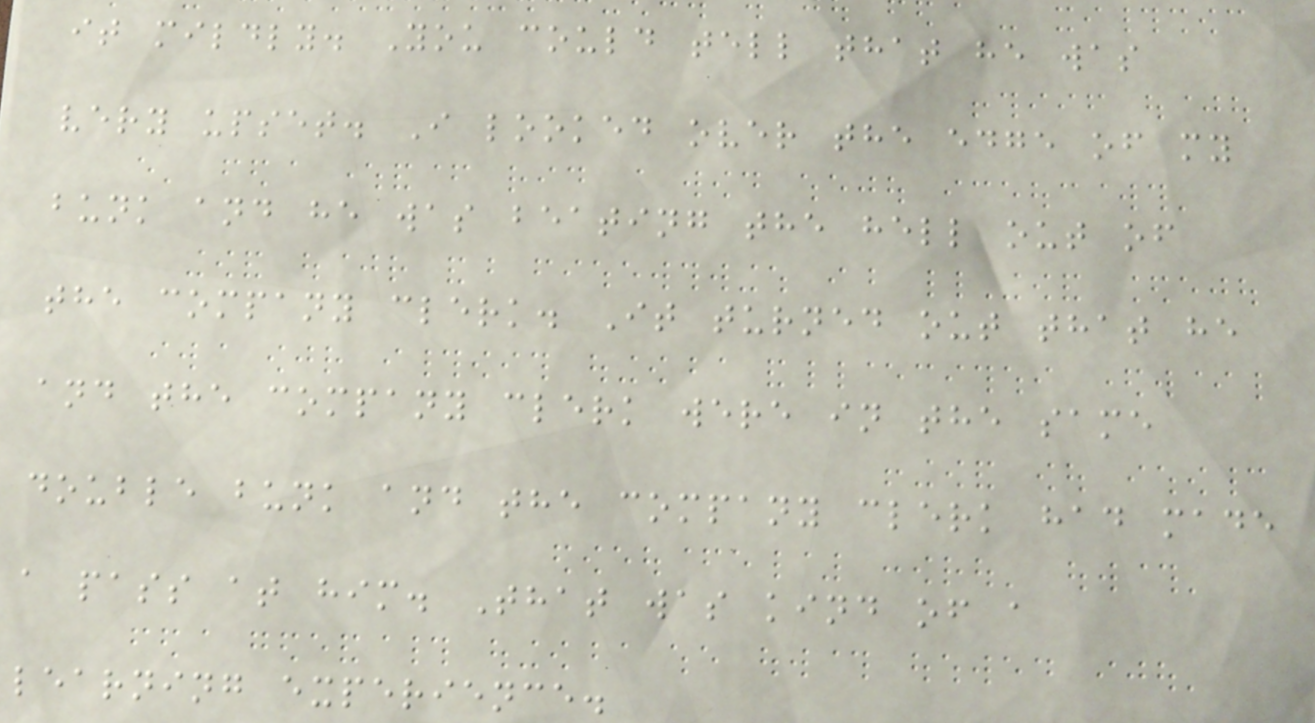it mildly. You could tell that he was
very upset. I looked over the edge of my
bunk and he was beating the hell out of
the company clerk. It turned out that he
and the company clerk were in the same
double bunk and the company clerk had made
a pass at him. That was kind of a
learning experience.
